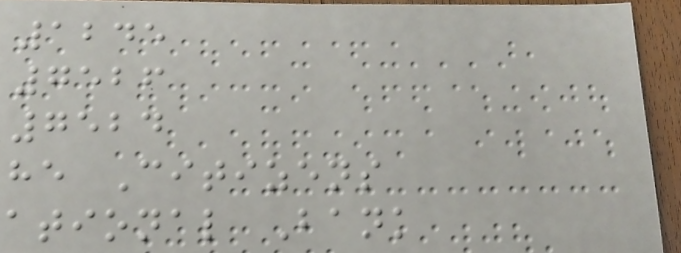1245
7526
7524
he Citizens
ational Bank
